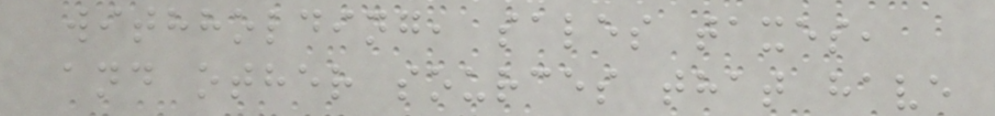withholding, sales taxes,
and other sources that have
